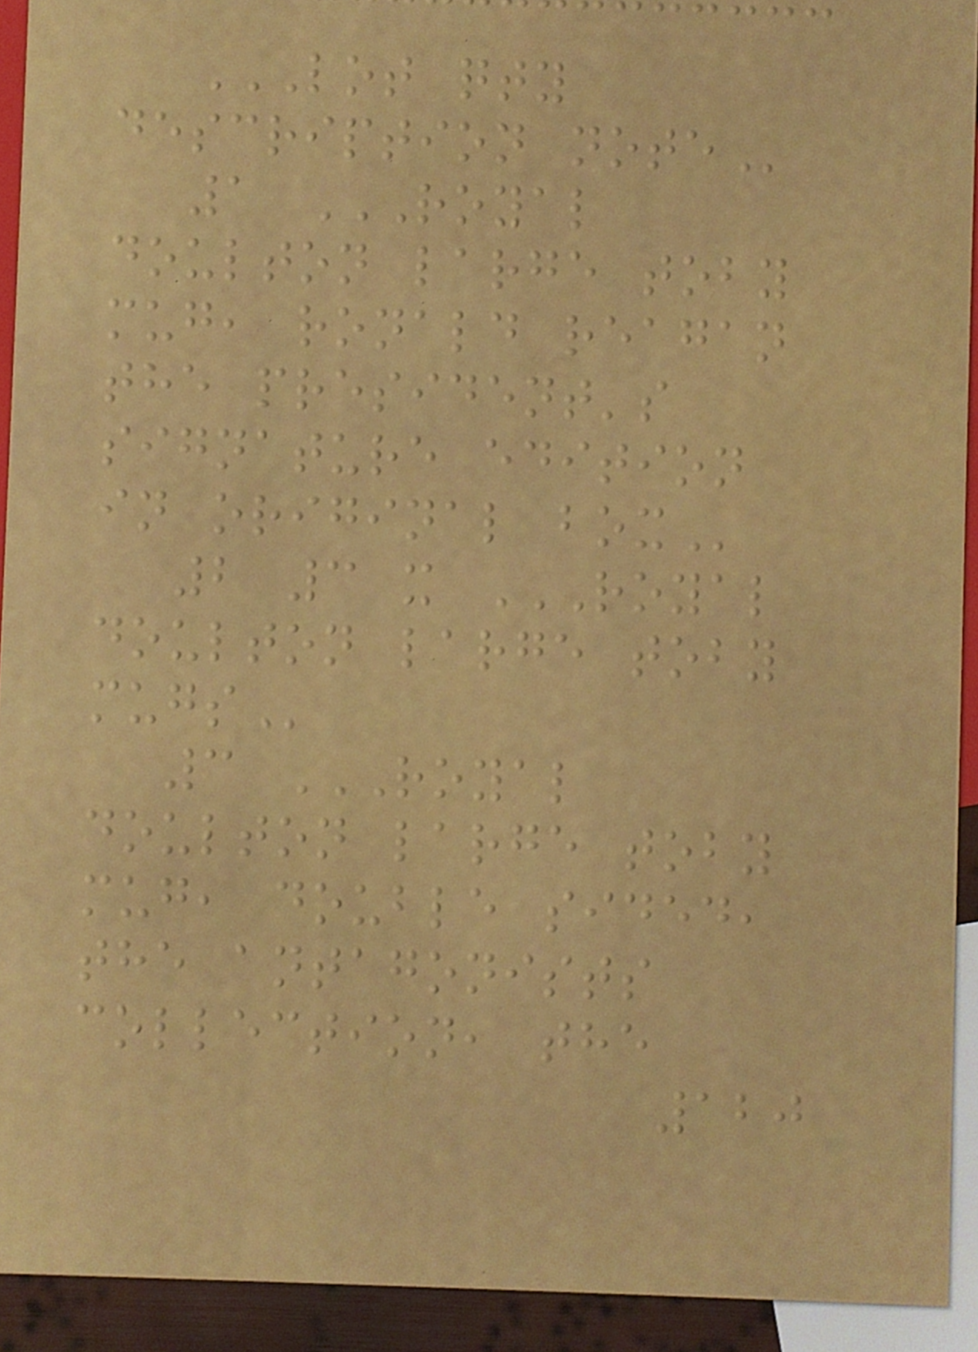LOT QTY
DESCRIPTION NOTE
1 ROYAL
DOULTON LARGE TOBY
MUG, RONALD REAGAN
THE PRESIDENT'S
SIGNATURE EDITION
IN ORIGINAL BOX
2 3 x ROYAL
DOULTON LARGE TOBY
MUGS
3 ROYAL
DOULTON LARGE TOBY
MUG, DOUBLE SIDED,
THE ANTAGONISTS
COLLECTION, THE
120
